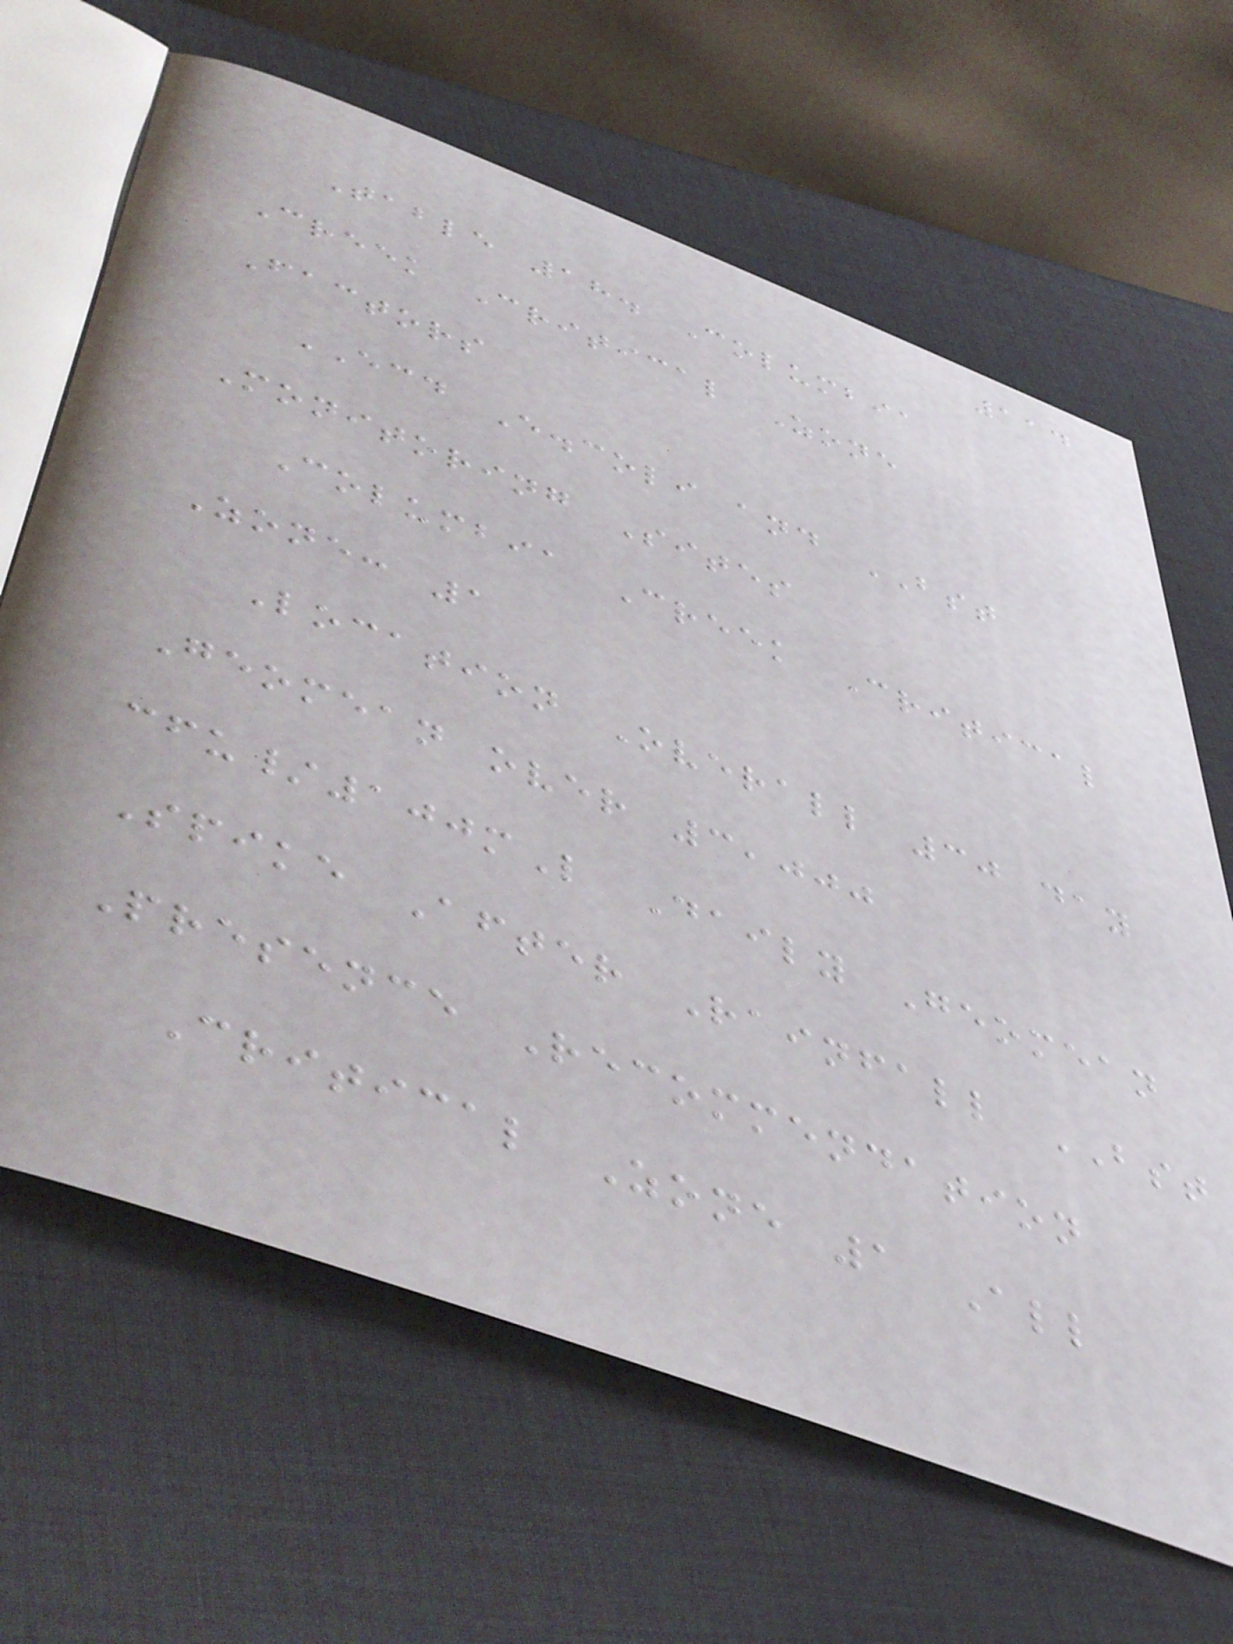114
Table 18. Columbia
Creek Critical Zone
Factors
ECD E.coli and BST
Monitoring Sites
Columbia Creek Critical
Zone: 1
Location Overall 30 day
Geomean over 3,000
cfu/100mL Daily Geomean
Spike After Rainfall BST
Presence Recommendation
Critical Zone 1 All
